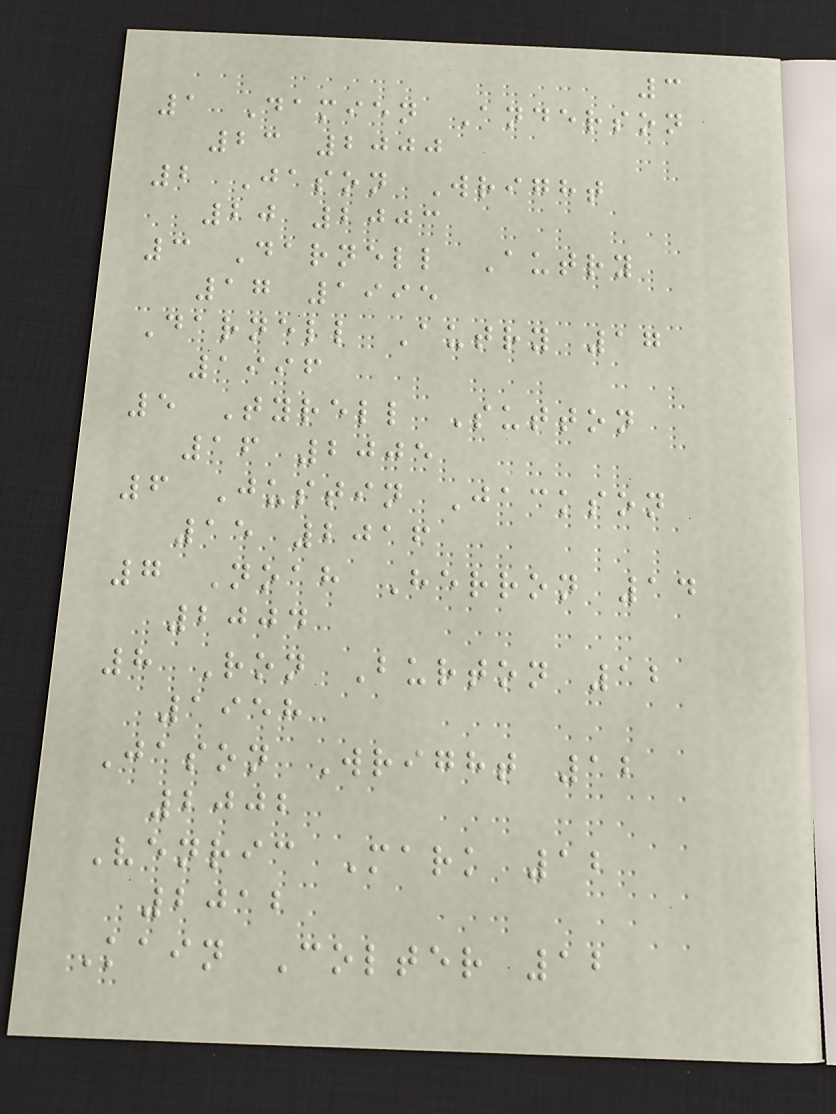3
1 Damien Anderson
23 2000
2 Jason Wright
20 2003
3 Darnell Autry
17 1995
Darnell Autry 17
1996
5 Tyrell Sutton
16 2005
6 Justin Jackson
15 2016
7 Noah Herron 14
2004
8 Ron Burton 12
1958
Jason Wright 12
2002
Venric Mark 12
2012
Kain Colter 12
